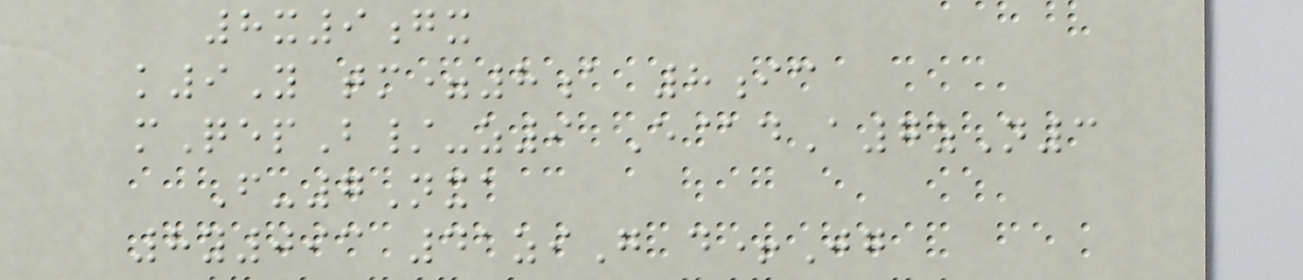8x9gx
k9Y tm=8a 8ic
mQepB/-z9 E@dA7zN3
F-7Nxa
8y093 41ziG d+Jg
